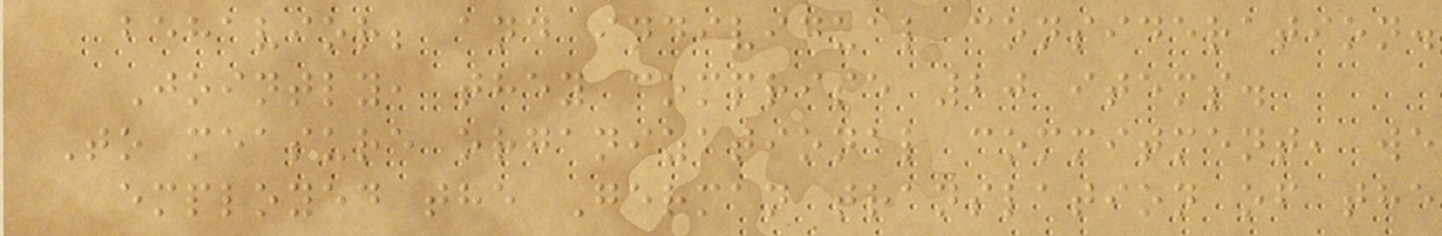behavior; and individual consideration.
Jointly, they comprise 20 items.
To measure organizational commitment, we
employed the German translation of the
